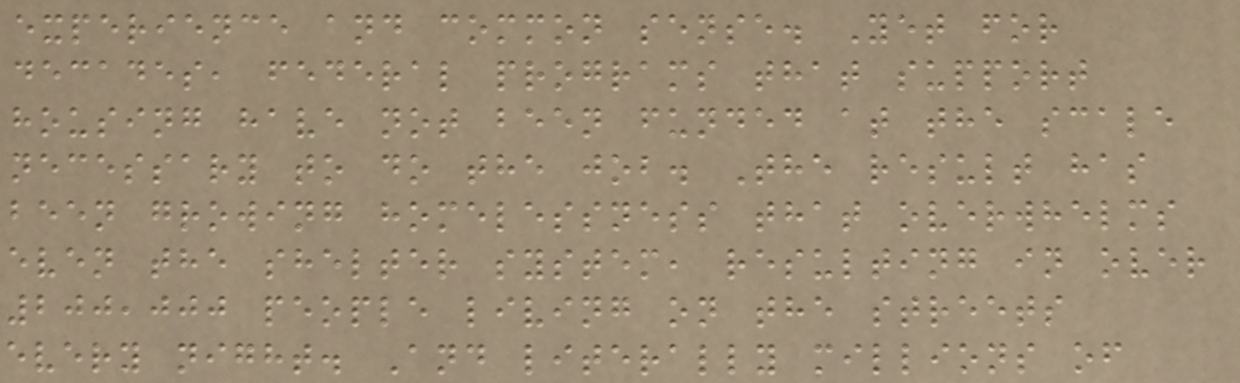experience and common sense. Yet for
decades, federal programs that support
housing have not been funded at the scale
necessary to do the job. The result has
been growing homelessness that overwhelms
even the shelter system, resulting in over
200,000 people living on the streets
every night. And literally millions of
